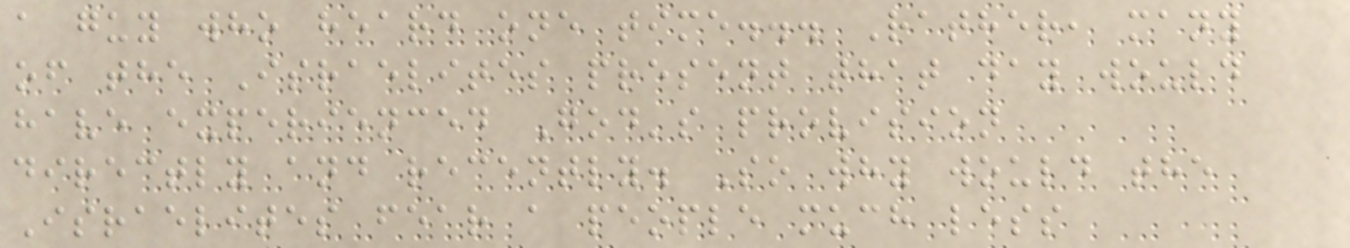a guy who heard one time... Rather, many
of the Israelites present that day would
have experienced God's provision
directly and recently. So why would the
Israelites fear a people much less
